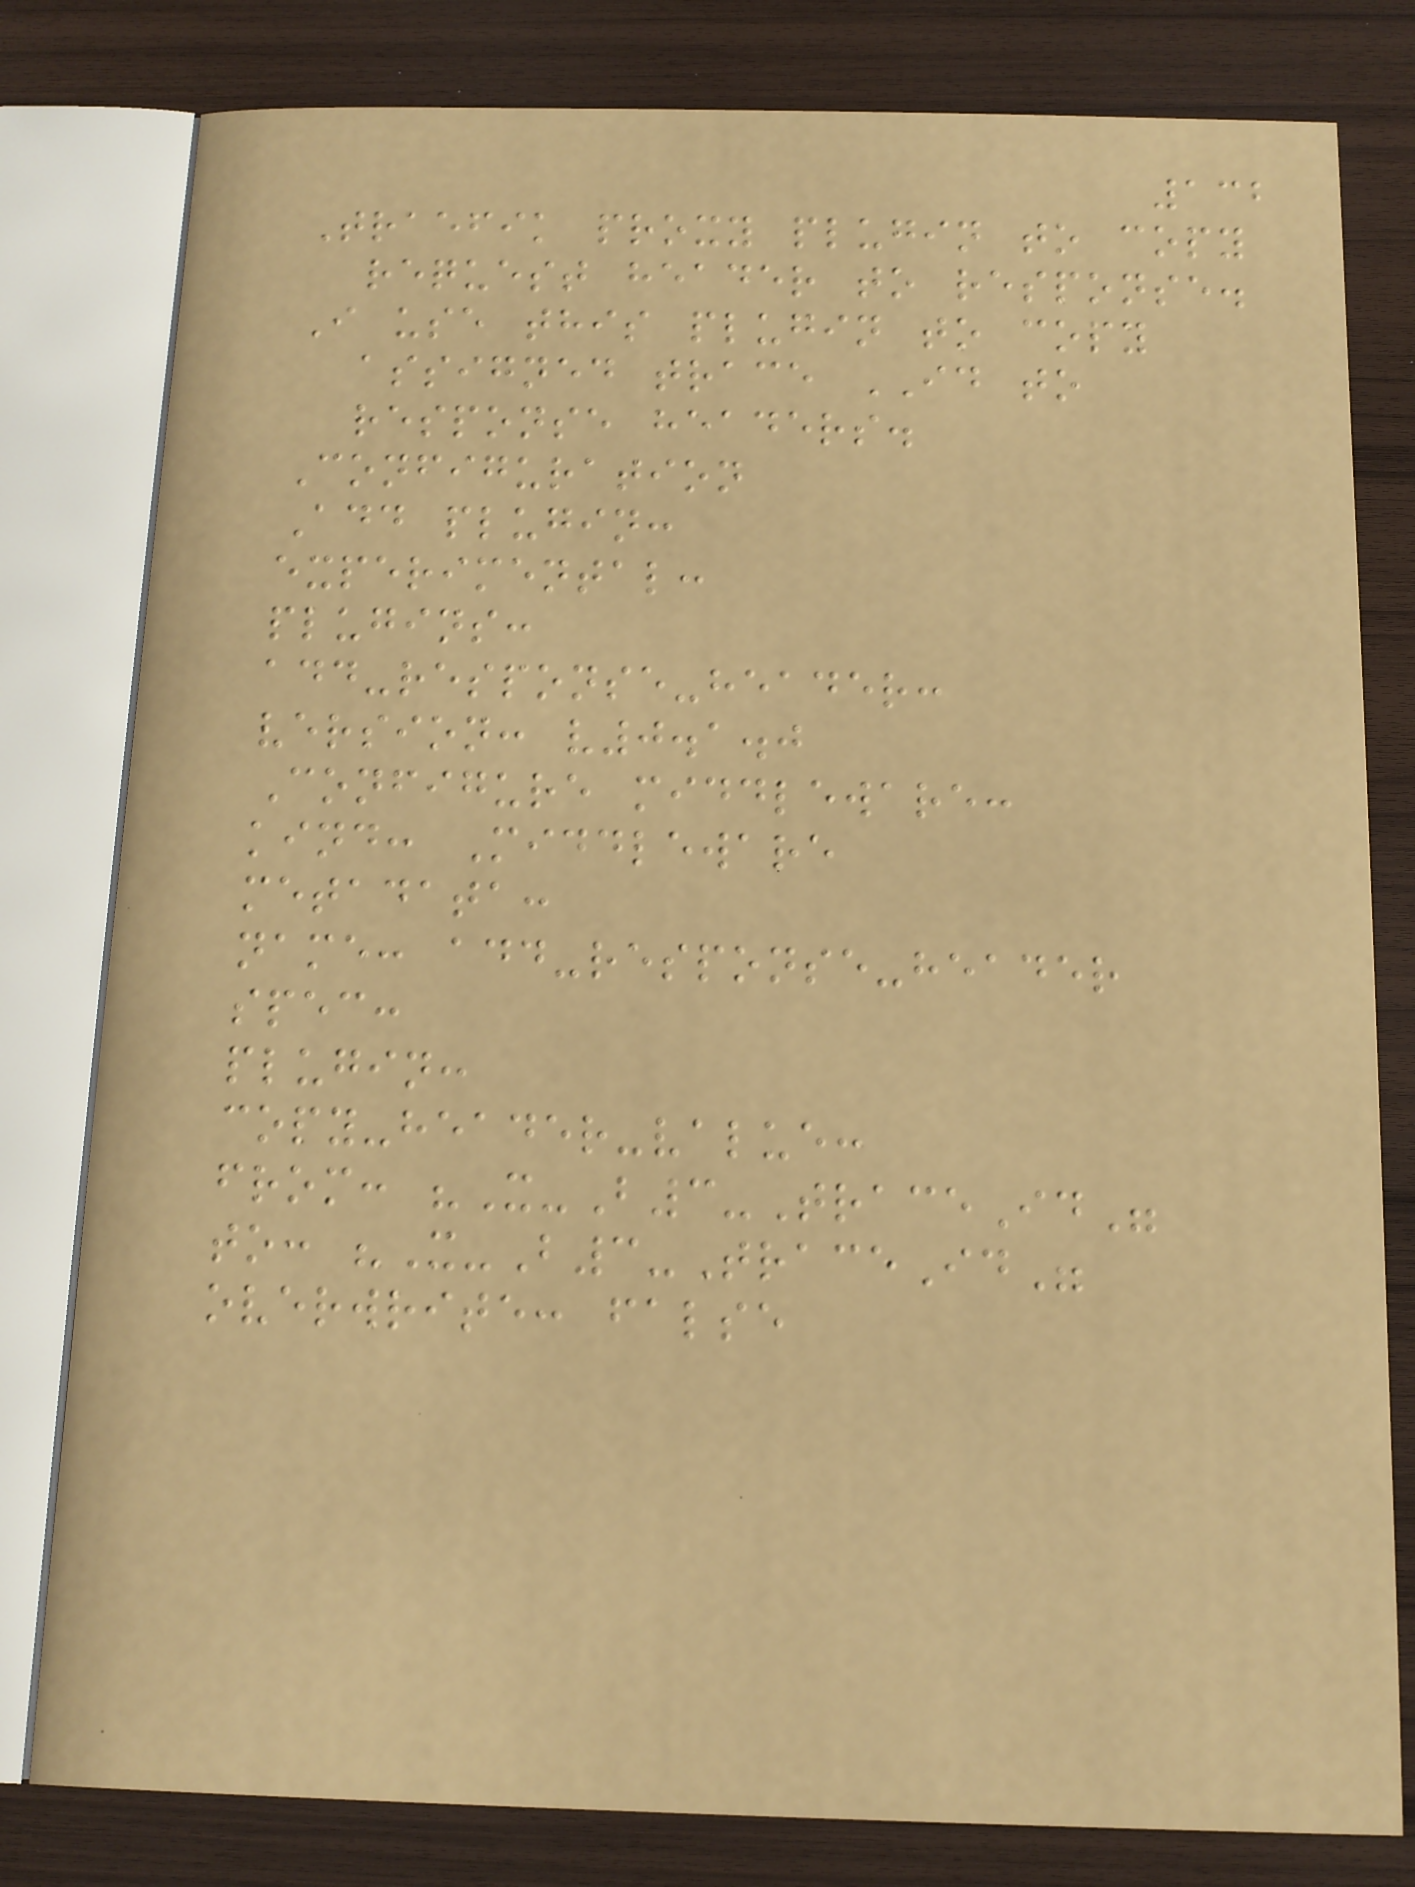132
Traefik proxy plugin to copy
request header to response.
I use this plugin to copy
assigned trace ID to
response headers.
Configuration
Add plugin:
experimental:
plugins:
add-response-header:
version: v0.1.0
Configure middleware:
kind: Middleware
metadata:
name: add-response-header
spec:
plugin:
copy-header-value:
from: "X-B3-TraceId"
to: "X-B3-TraceId"
overwrite: false
